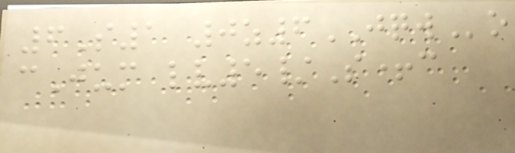6S1 0z6JQWo
cJum lv5/S+c
